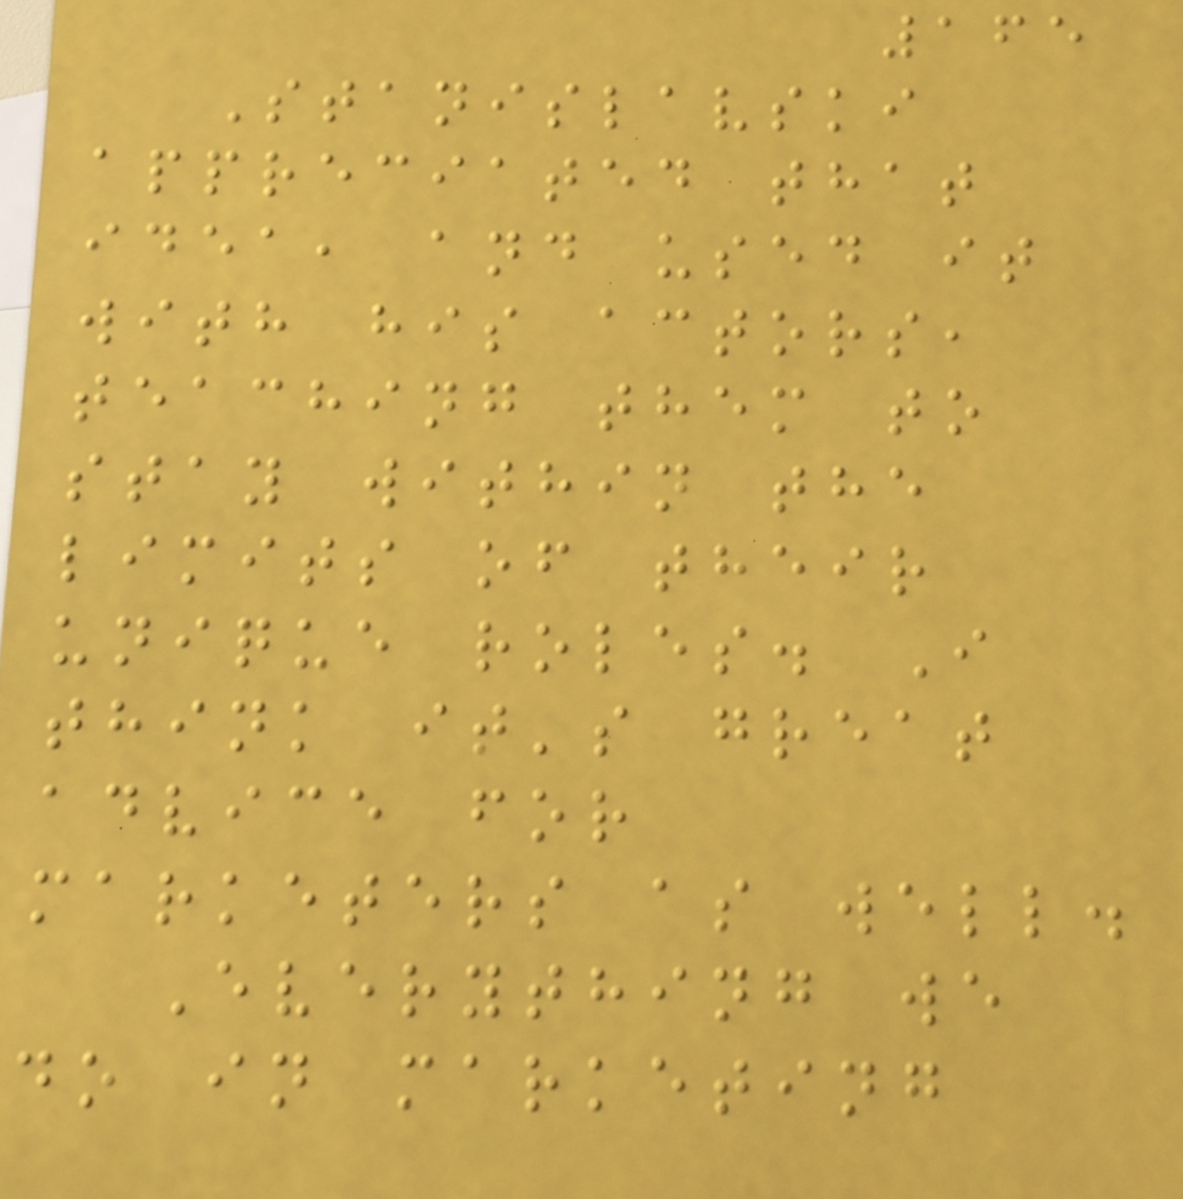165
Stanislavski
appreciated that
idea, and used it
with his actors,
teaching them to
stay within the
limits of their
unique roles. I
think it's great
advice for
marketers as well.
Everything we
do in marketing
